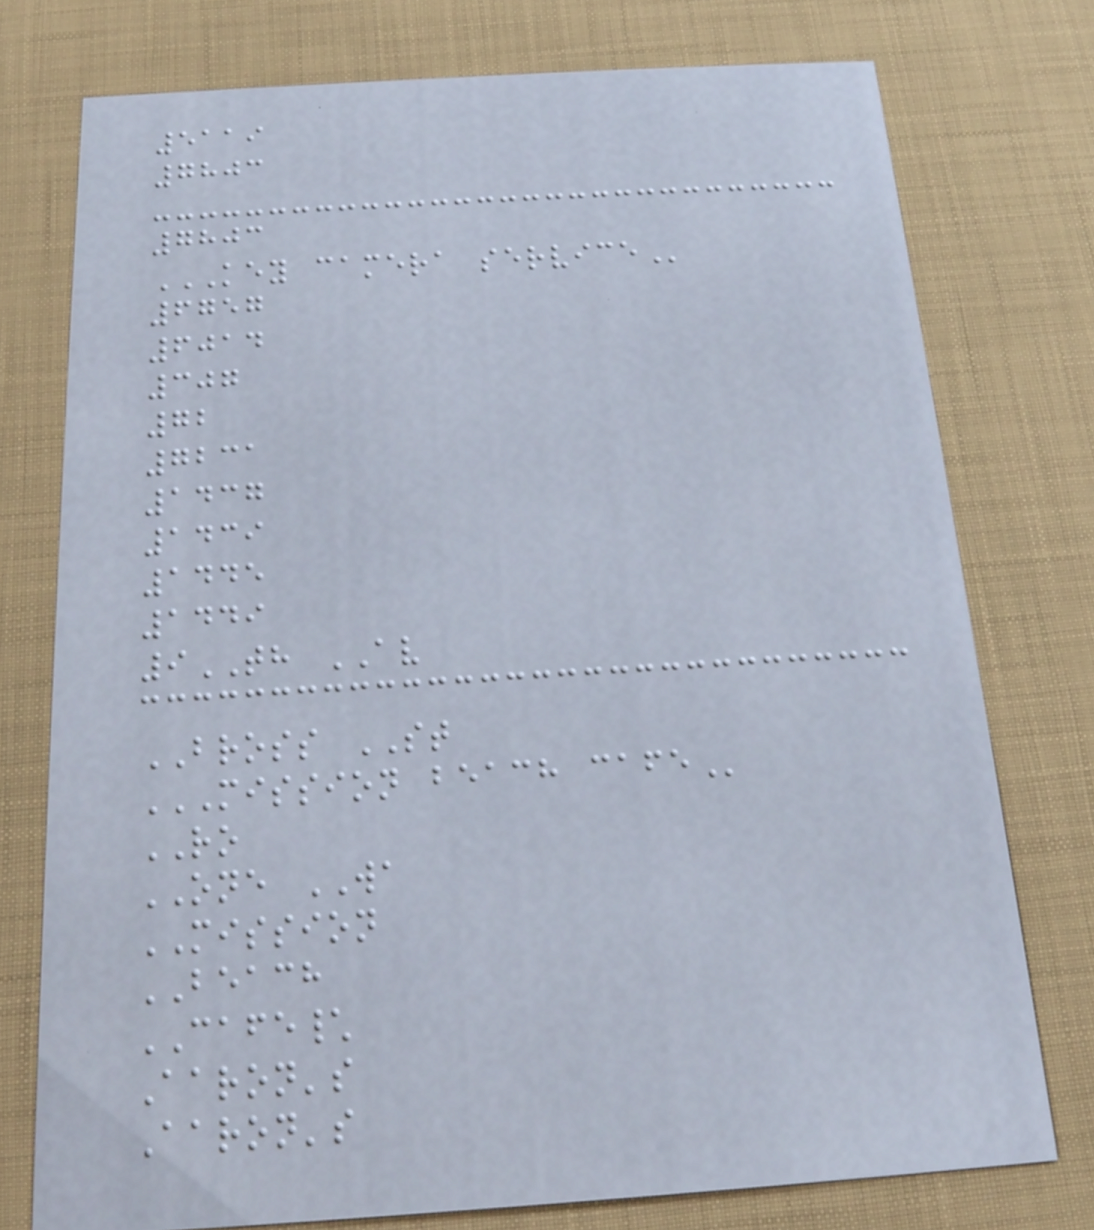5119
7803
7803
KEY CAMERA SERVICE
6757
6014
307
72
7231
1437
1439
1445
1449
9TH AV
BROSS ST
MISSION BEACH CAFE
RO
ONE WA
MISSION
BEACH
CAFE\
Aaron's
Aaron's
